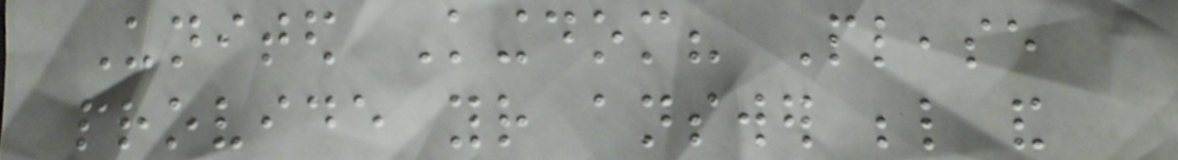United Kingdom? Please
provide your answer below and
